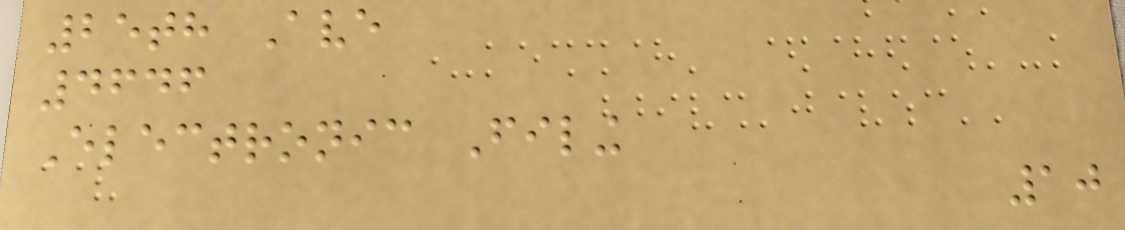25th Ave
4646
Electronic Filing
10
